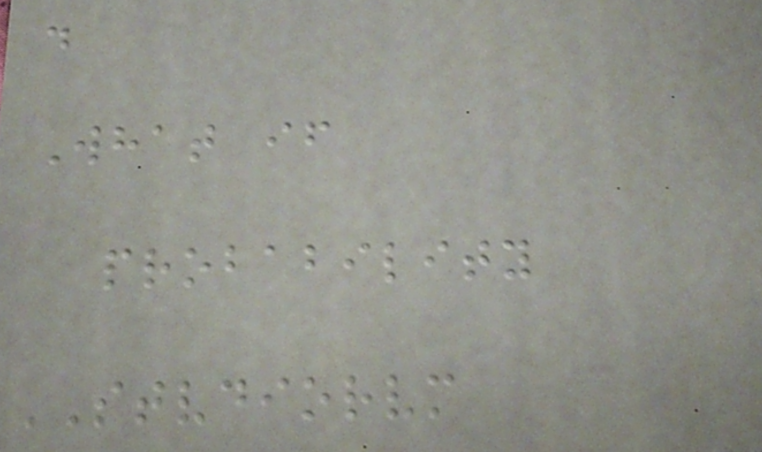.
What if
probability
STVDIORVM
